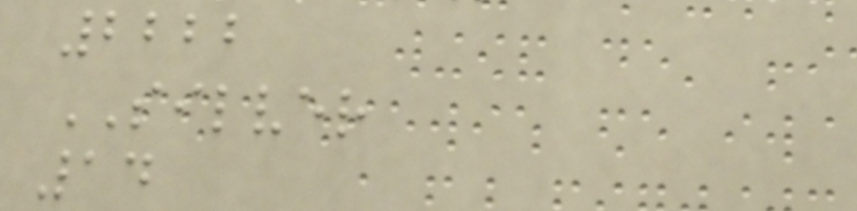2222
SILVER
14
